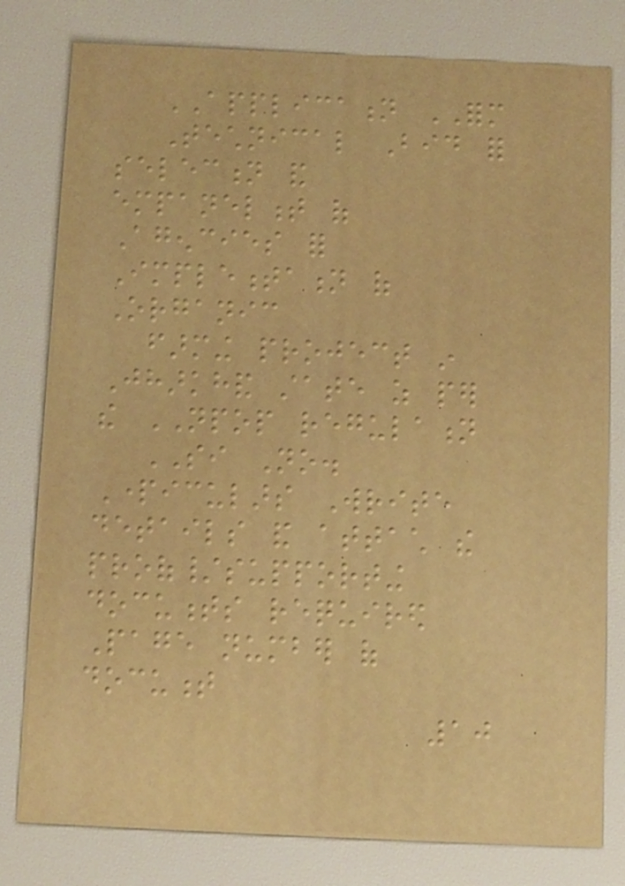APPLICATION FORM
Technical Bid for
selection and
empanelment of
Agencies for
Implementation of
Organic
farming project in
Jharkhand state as per
the NPOP regulation
SI No.
Particulars Write
details and attach the
proof/supporting
documents required
Page number of
document
10
